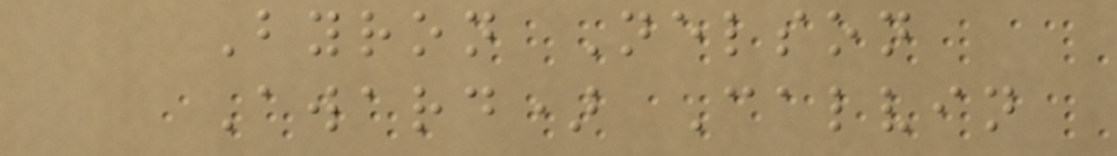Byron Nelson
Award) Calvin
